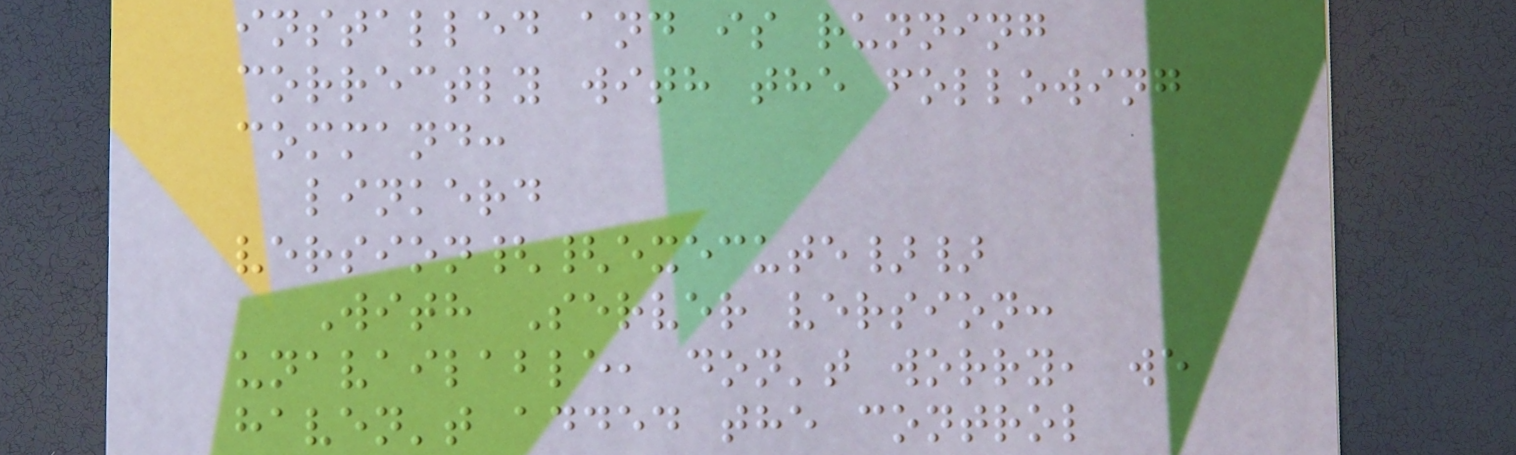installed and is running
correctly with the following
command:
linkerd
version{{execute}}
With Server version:
unavailable, don't worry, we
haven't added the control
